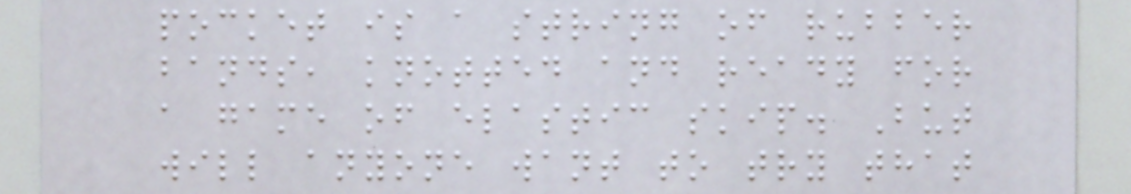pocket is a string of rubber
bands, knotted and ready for
a game of elastic skip. But
will anyone want to try that
